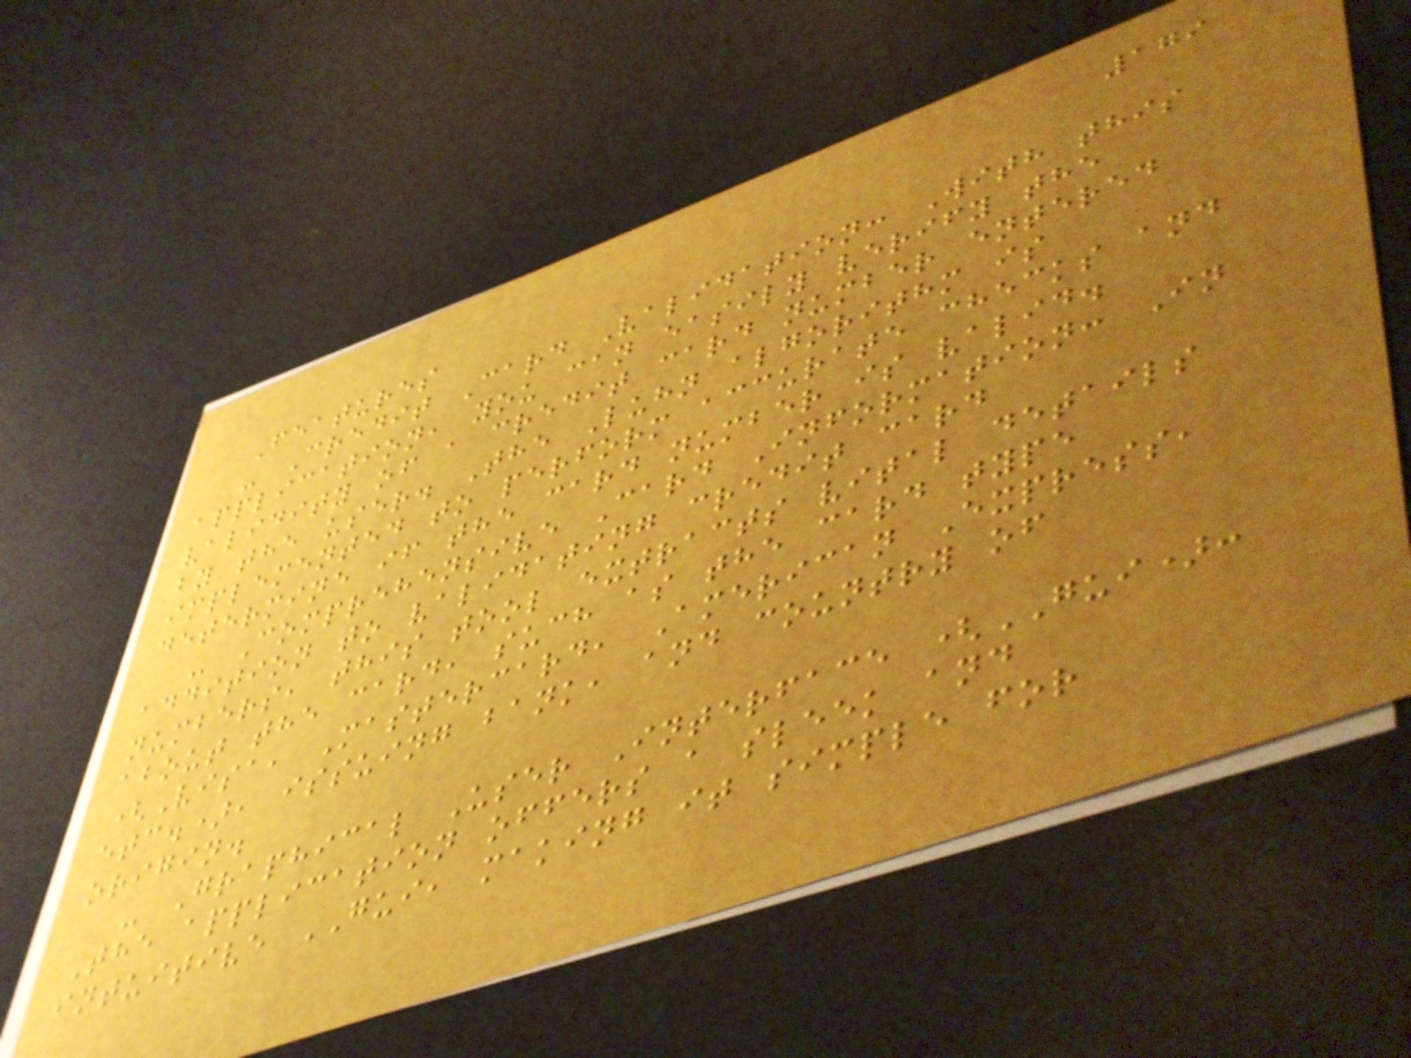179
Features
- Credit Card Validation: With this
application, you can easily verify the
validity of a credit card number entered
by the user. The Luhn algorithm is
implemented to perform accurate checks and
determine if the card number is valid.
- Comprehensive Card Information: In
addition to validating credit card
numbers, this tool extracts vital details
about the card, such as the card type
(Visa, Mastercard, American Express,
etc.), issuing bank, and country of
origin.
- Graphical User Interface (GUI):
The application offers a sleek and
intuitive GUI, making it simple for
